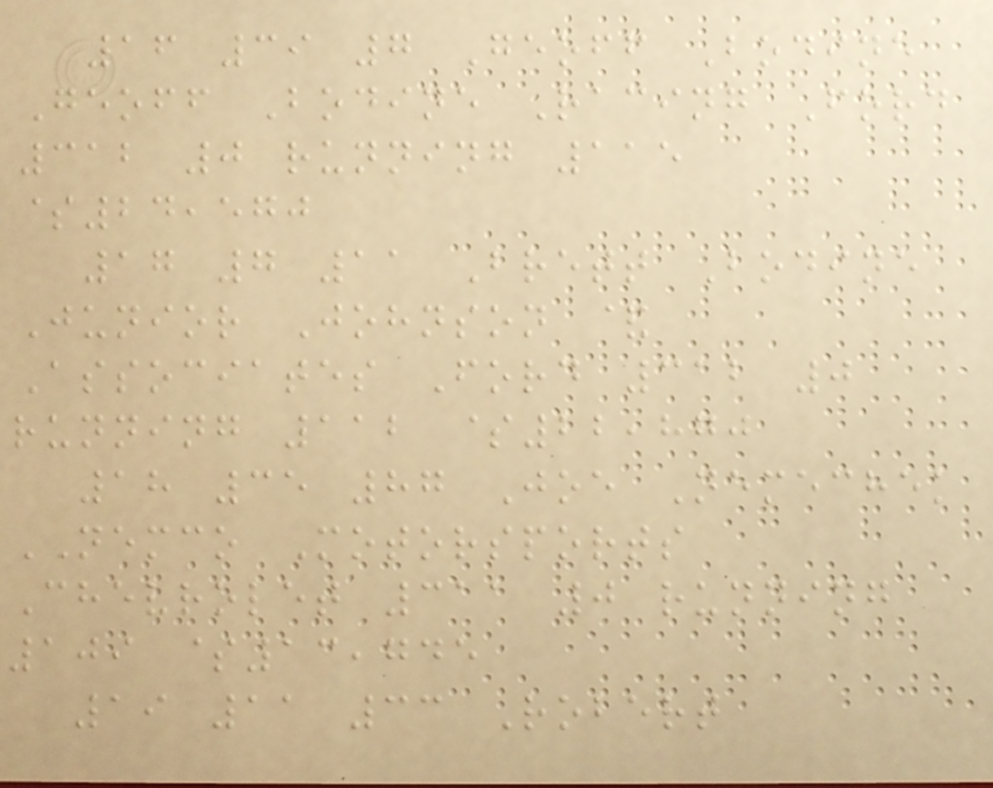16 39 7 Geoff Bodine
Geoff Bodine Racing Ford
312 0 running 115
$24,570
17 7 11 Brett Bodine
Junior Johnson &
Associates Ford 312 0
running 112 $22,870
18 35 87 Joe Nemechek
NEMCO Motorsports
Chevrolet 311 0 running
109 $13,745
19 11 33 Robert
